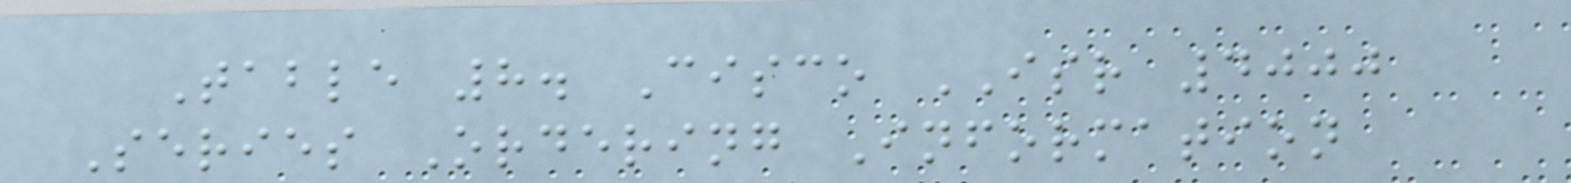Table 8. Cisco ISR 4000
Series Ordering Information
